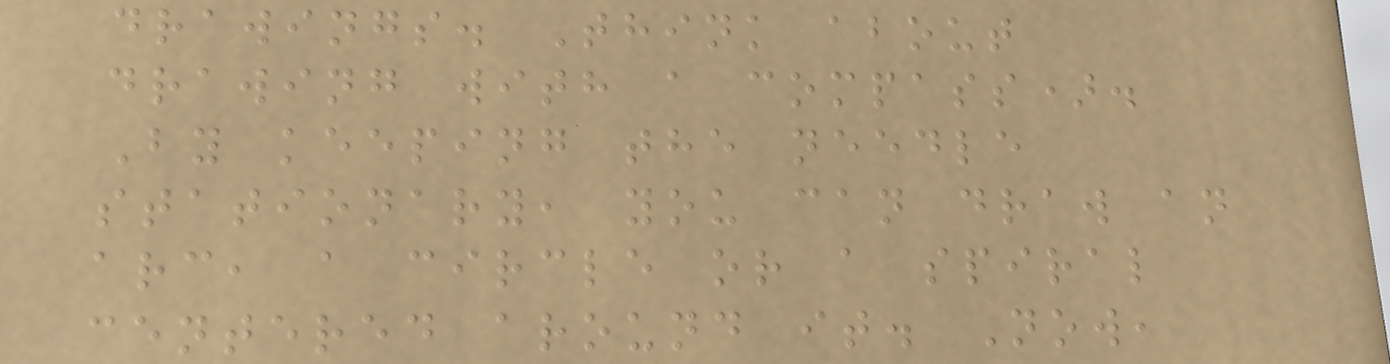drawings. Think about
drawing with a compass).
By keeping the needle
stationary, you can draw an
arc, a circle or a spiral
centered around it. Now,
